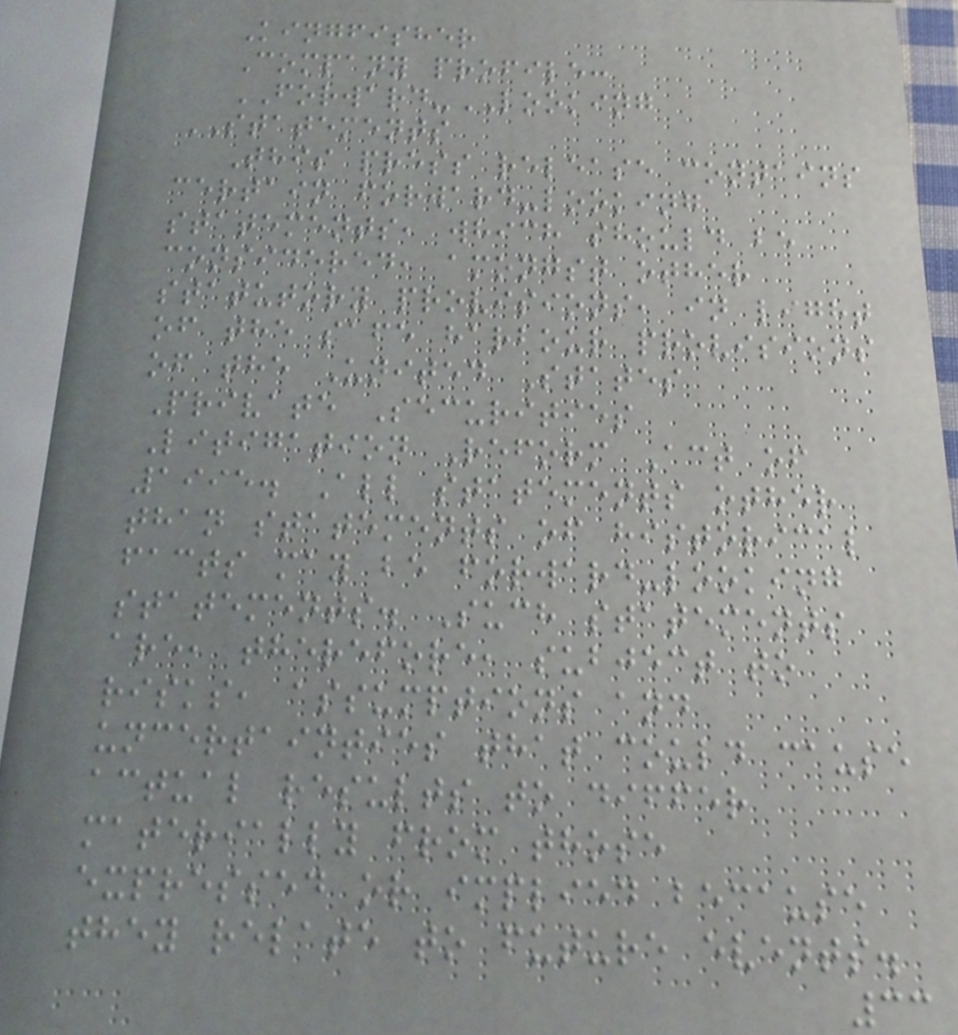Kingfisher
Company profile:
FORWARD-LOOKING
STATEMENTS
This press release contains
certain forward-looking
statements, which should be
considered, amongst other
statutory provisions, in light
of the safe harbour provisions
of the United States
Private Securities
Litigation Reform Act of
1995. All statements other
than statements of historical
facts may be forward-looking
statements. Such statements
are, therefore, subject to
risks, assumptions and
uncertainties that could cause
actual results to differ
materially from those
expressed or implied because
they relate to future events.
33
